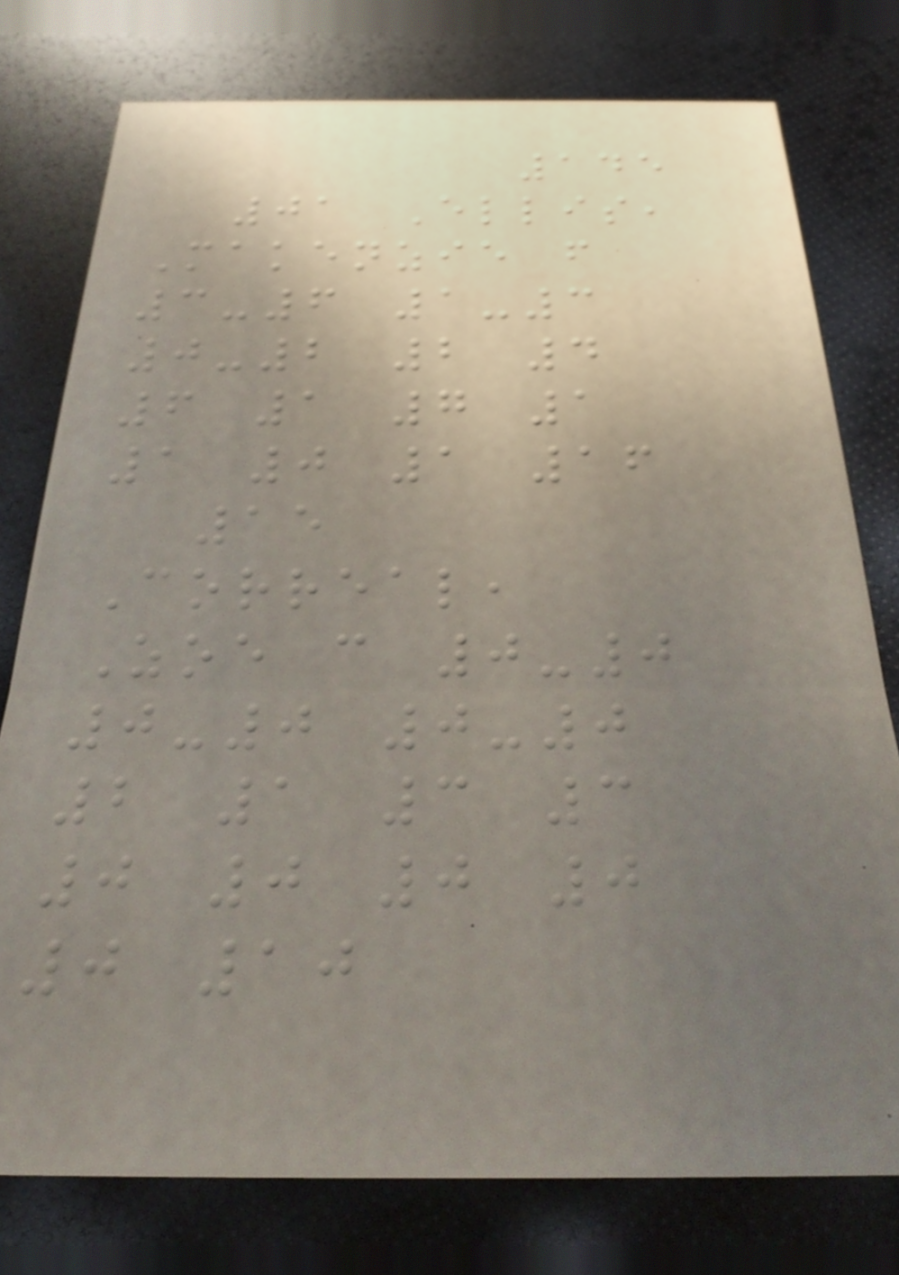145
01 Ellis,
Makenzie f
3-6 1-3
0-2 2 4
6 1 7 1
1 0 1 16
15
Correal,
Zoe c 0-0
0-0 0-0
2 1 3 3
0 0 0 0
0 10
